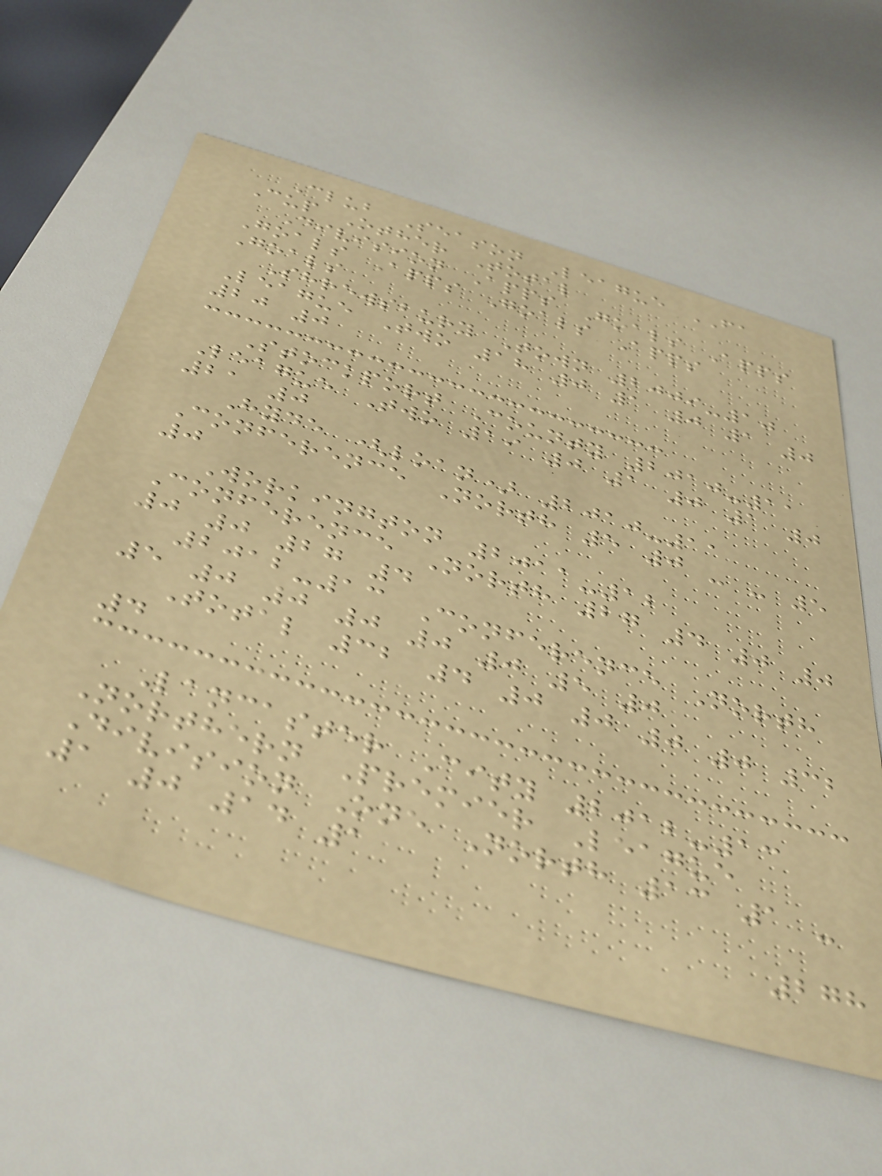Club Season League FA
Cup Other Total
Division Apps Goals Apps
Goals Apps Goals Apps
Goals
Shrewsbury Town 2009-10
League Two 18 0 1 0 1 0
20 0
Stockport County 2010-11
League Two 19 0 1 0 1 0
21 0
Hyde (loan) 2010-11
Conference North 5 0 - - 5
0
Workington 2011-12
Conference North 27 4 0 0
0 0 27 4
2012-13 Conference North
5 0 0 0 0 0 5 0
Total 32 4 0 0 0 0 32
4
Lancaster City 2012-13
Northern Premier League
Division One North 13 1 -
1 0 14 1
278
